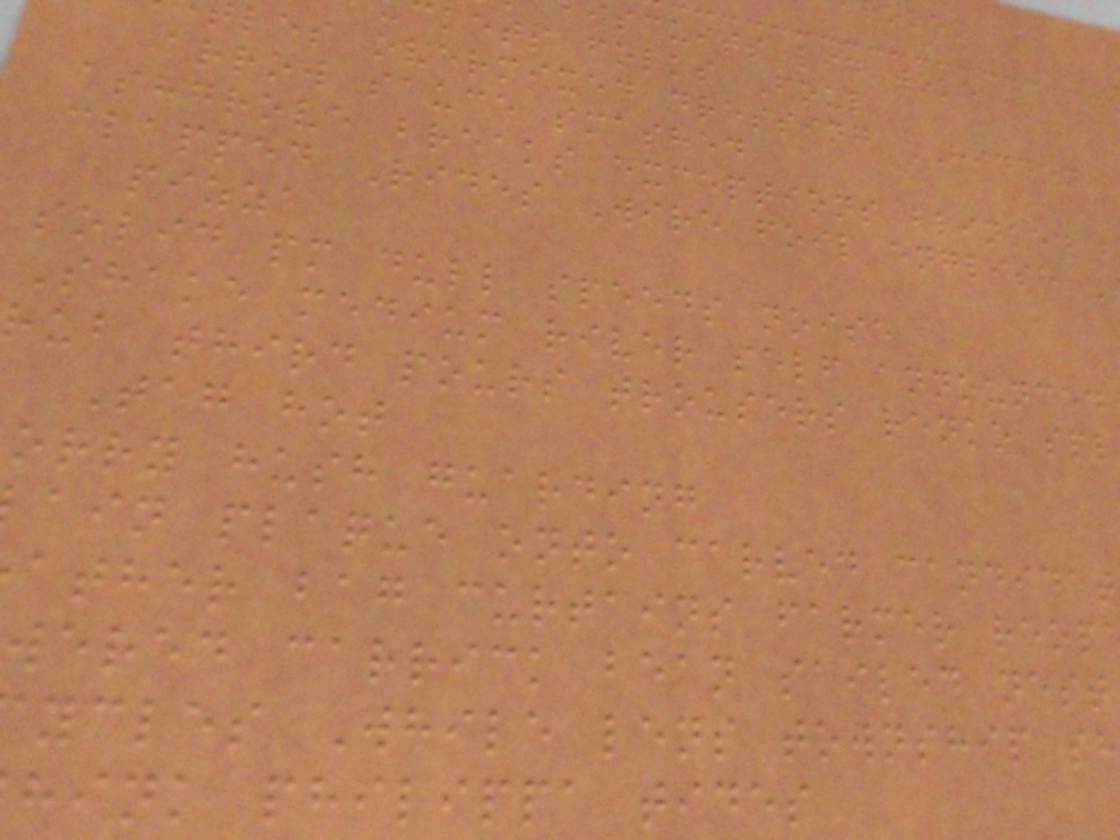iscuits lid woke
kets folks Foul
les overmixed dressing HIDDEN
arrow sauce smashed
ashgrove breaks exceptions blinked b
clapped Rides Wire foil english
pizza
solid pm dull speeds noise
Shake medium river self announced
ub third pours trousers renko spl
Tag hot
orry hush guarding
ain plaque onto carved candidat
ather bag curtains farmer reop
wered carrick bean sailed nest
ycles While lens township s
hink philippa tides
